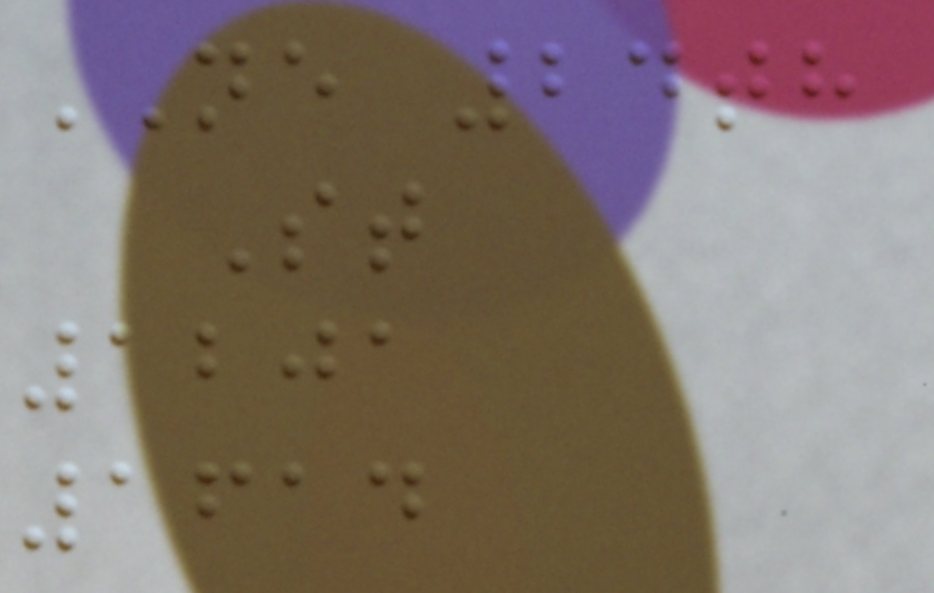NE 24th
St
1201
1614
